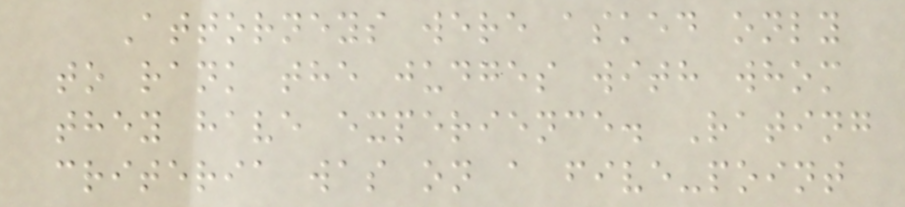Attorneys were asked only
to rank the judges with whom
they have experience. Rating
criteria was on a five-point
